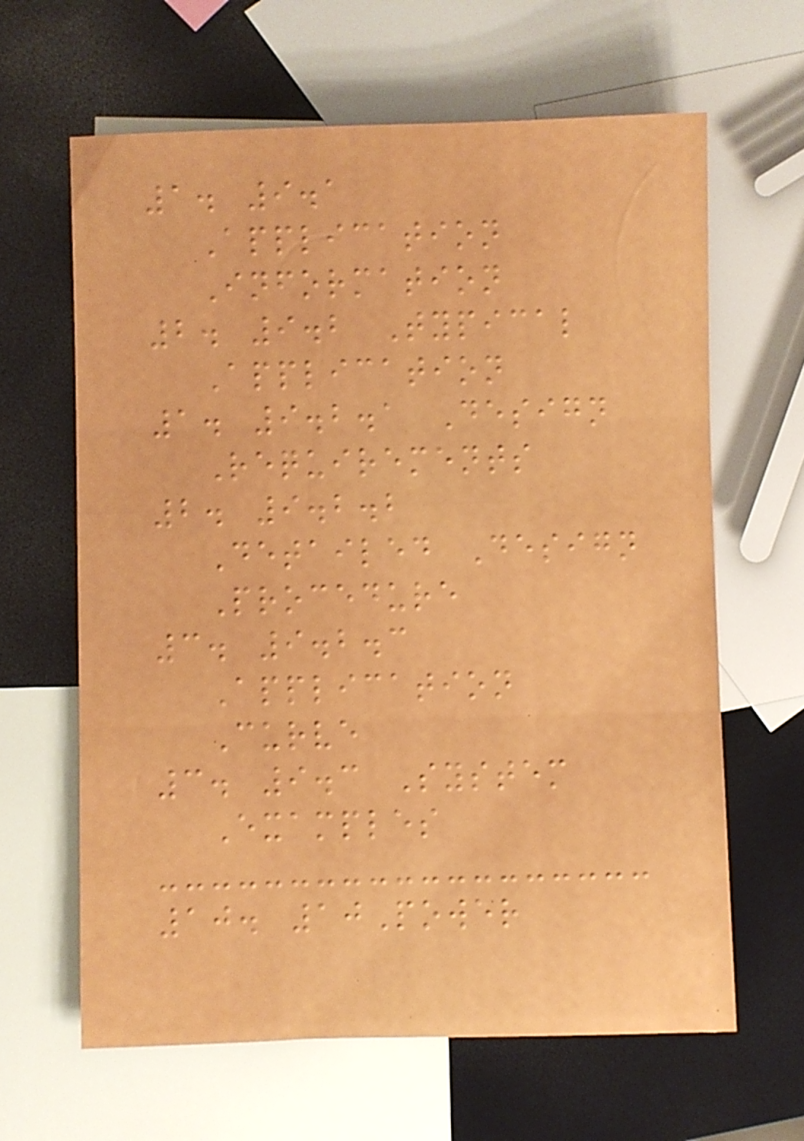1. 9.1
Application
Information
2. 9.2 Typical
Application
1. 9.2.1 Design
Requirements
2. 9.2.2
Detailed Design
Procedure
3. 9.2.3
Application
Curve
3. 9.3 System
Examples
10. 10Power
